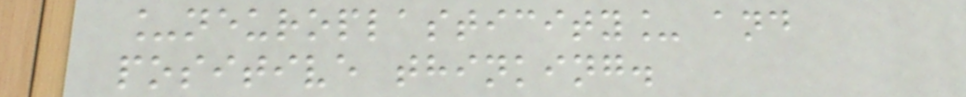_neuroplasticity_ and
positive thinking.
